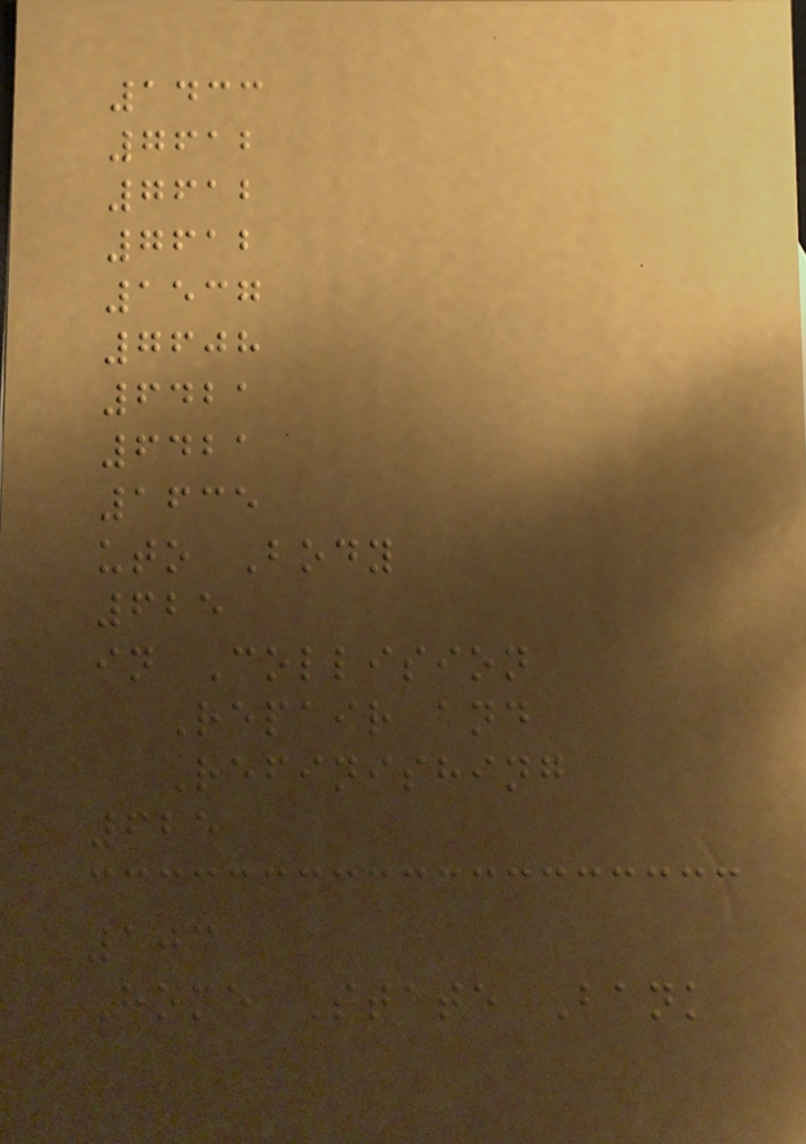1433
7612
7612
7612
1537
7608
6421
6421
1635
uto Body
625
in Collision
Repair and
Refinishing
625
103
Home State Bank
